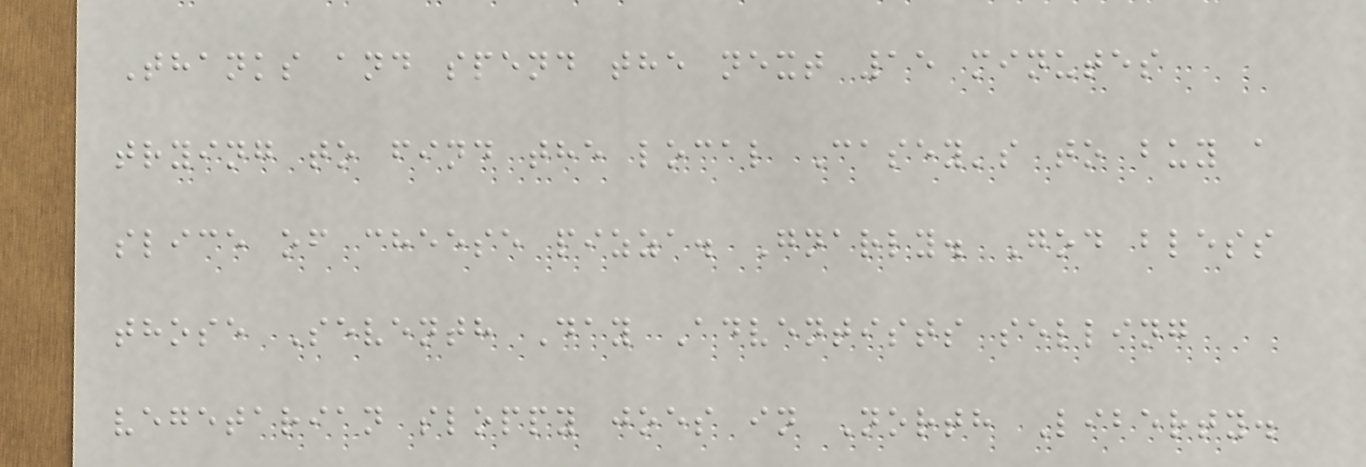Thanks and spend the next 15 minutes
trying to find the local Casey's to buy a
slice of cheese pizza. Gnarly. God bless
those Seventh Day Adventists selling
vegetarian sloppy joes in North Liberty.
